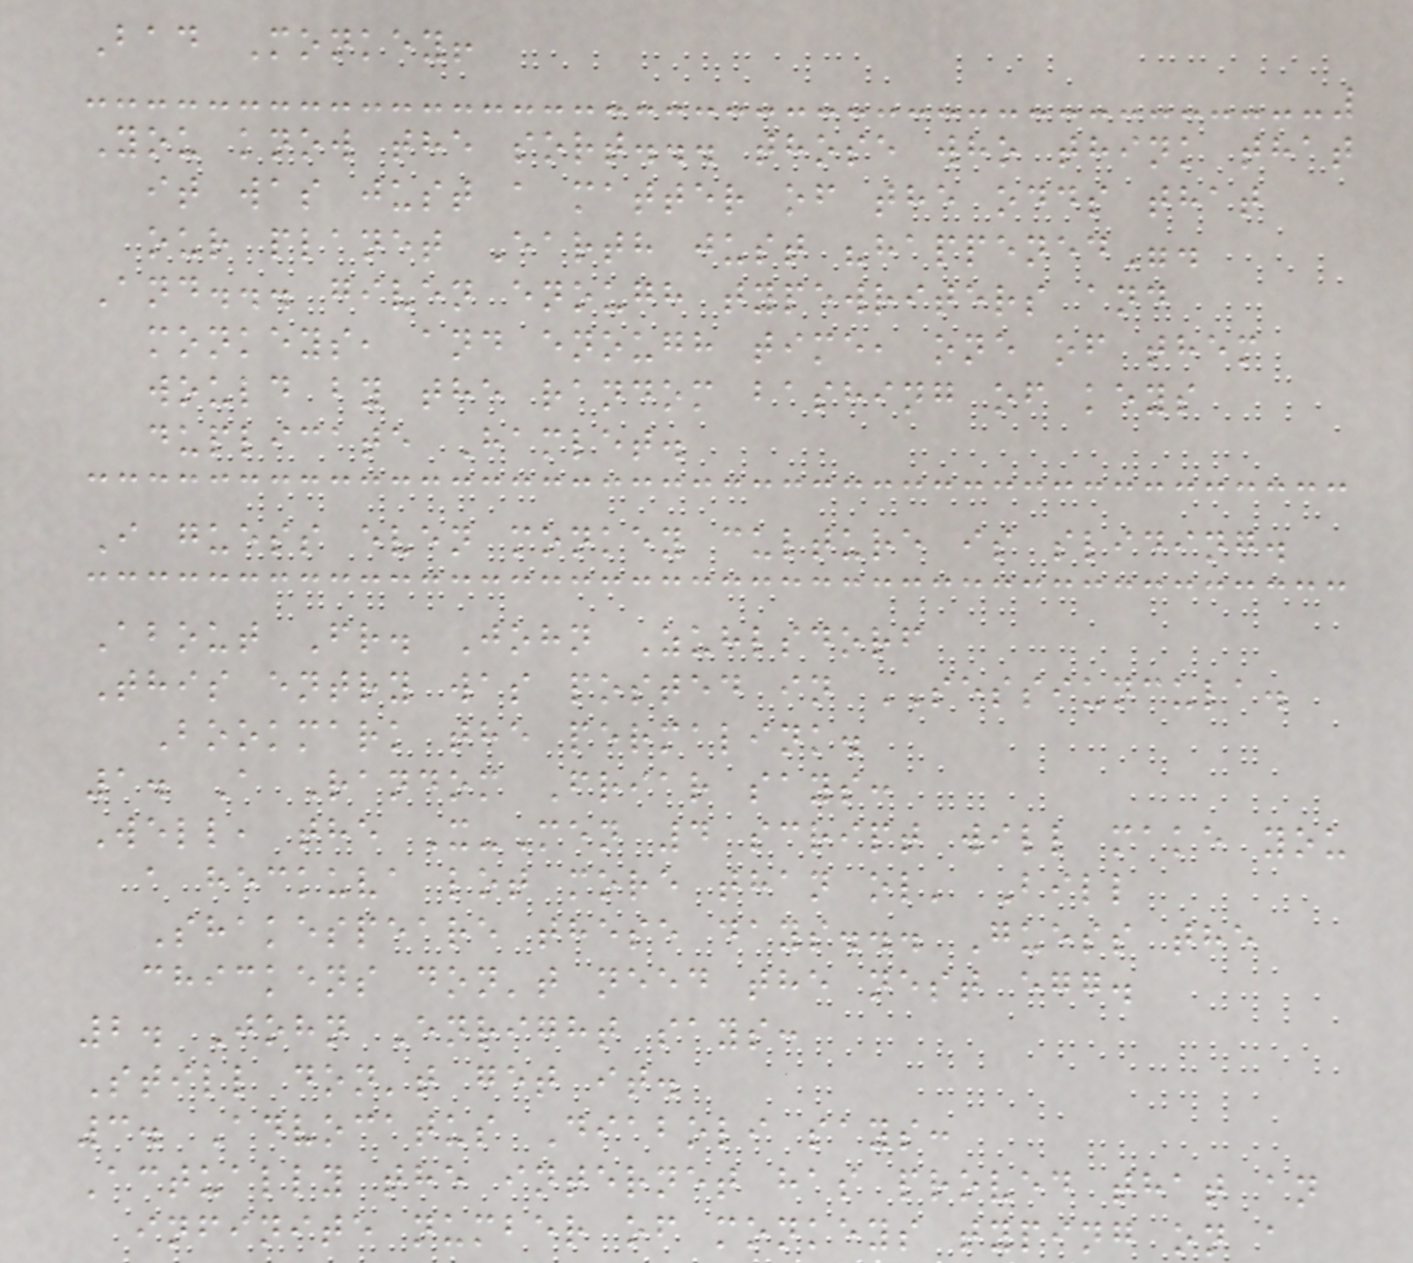Bad Monkey!
You know the sort... those who think that
it was just a matter of the odds that
our planet Earth just "happened".
And... given enough typewriters and
monkeys, and enough time, one of them
would by the random bashing of keys
duplicate Hamlet.
I guess even monkey culture is sliding.
About Fr. John Zuhlsdorf
This entry was posted in SESSIUNCULA.
Bookmark the permalink.
1. A Random Friar says:
Well, the X-Men 4 script will make you
a heckuva lot more than ol' Bill
Shakespeare these days... Guess the
chickens don't need the nest egg.
2. John Enright says:
Still don't get it.
3. Advocatus Diaboli says:
Actually the internet has proved that an
infinite number of monkeys typing on a
